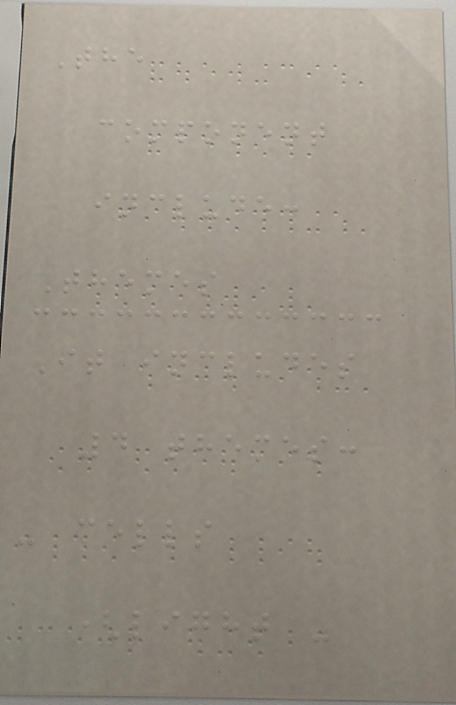The
component
include:
Themes
It includes
4 themes:
- cells
(light -
